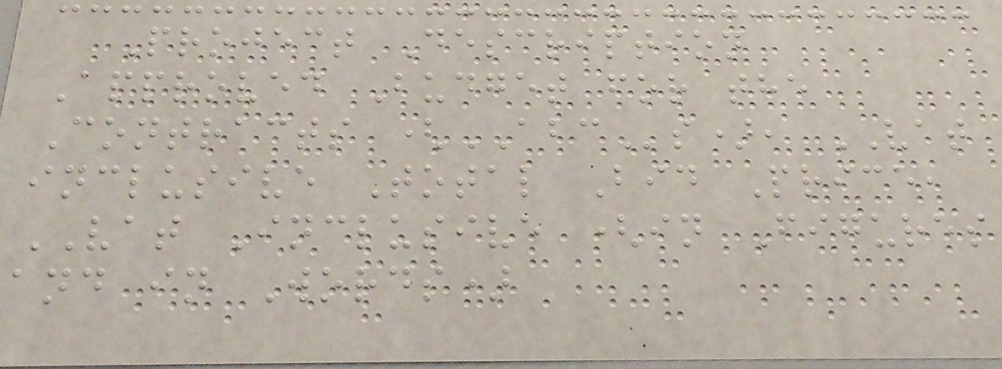Project Description
Approved Budget for the
Contracts (ABCs), VAT
inclusive Total Bid Price,
VAT Inclusive (in Figures
and in Words)
